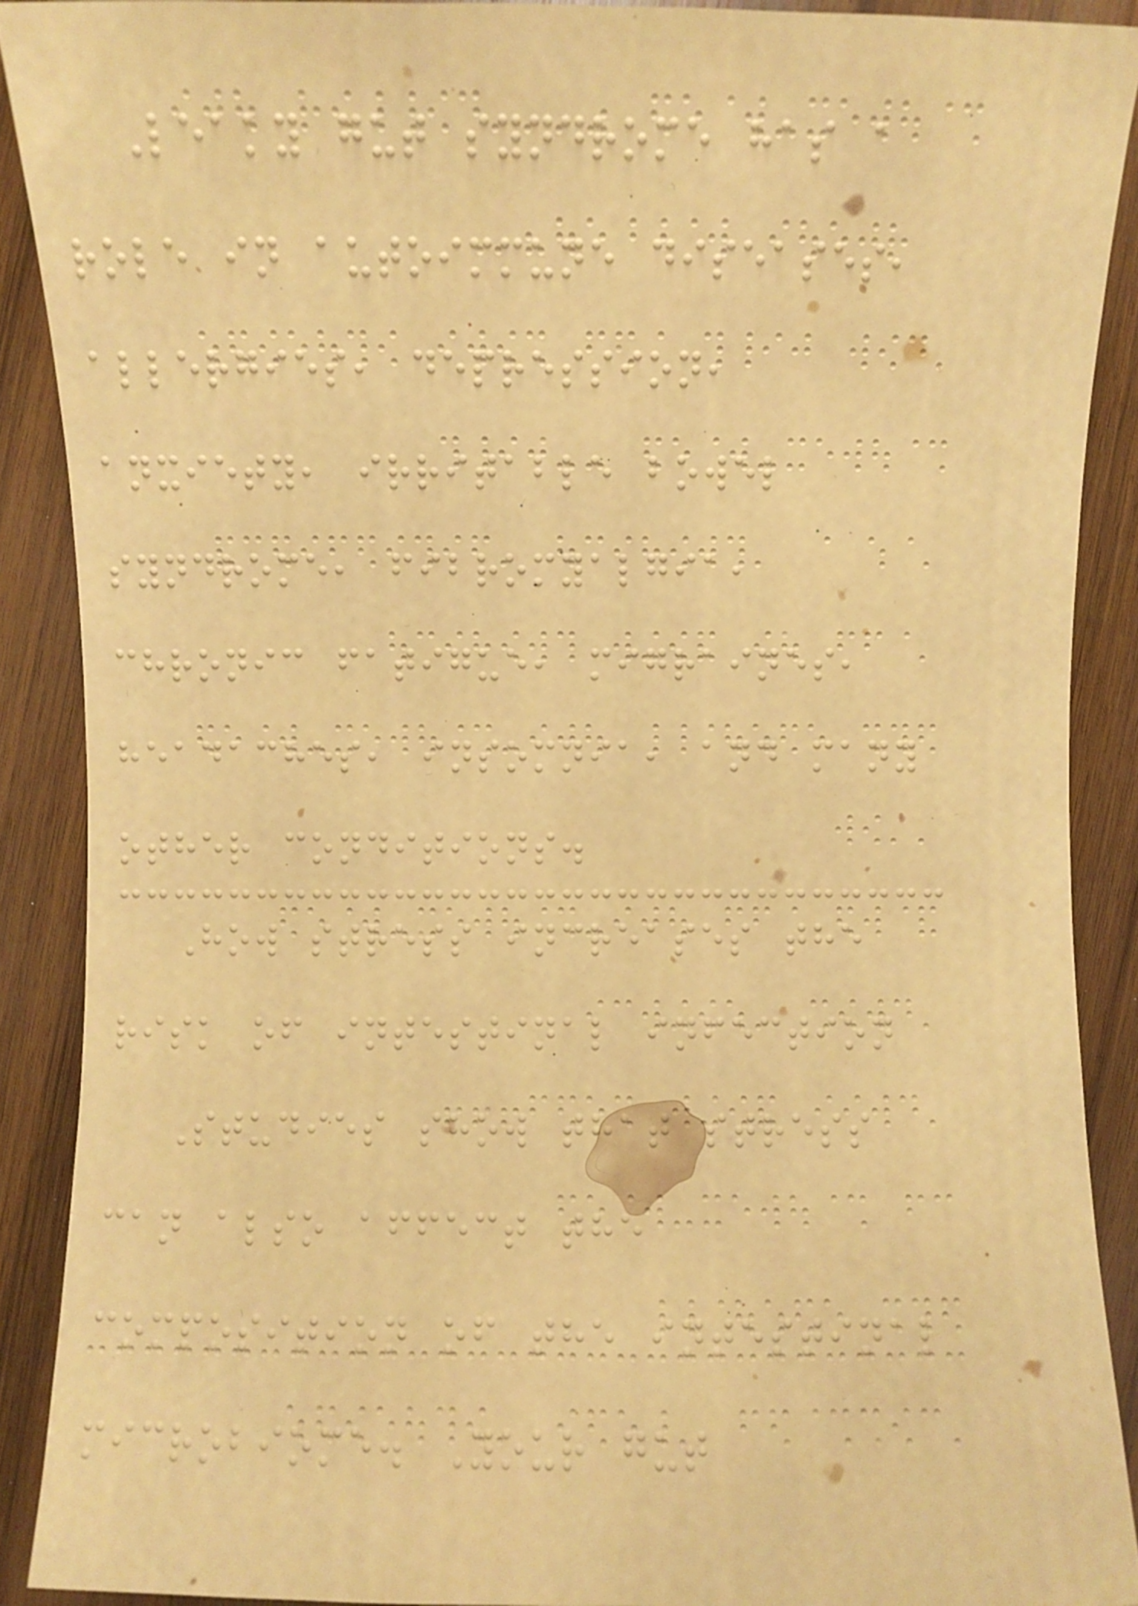Leaky gut syndrome has a
role in autoimmune diseases,
allergies, depression,
anxiety, irritable bowel
syndrome, fibromyalgia,
chronic fatigue, migraines,
headaches, insomnia, and many
other conditions.
How stress increases the
risk of intestinal infection
Studies show that stress
can also affect the
composition of the intestinal
microbiome. Your gut
